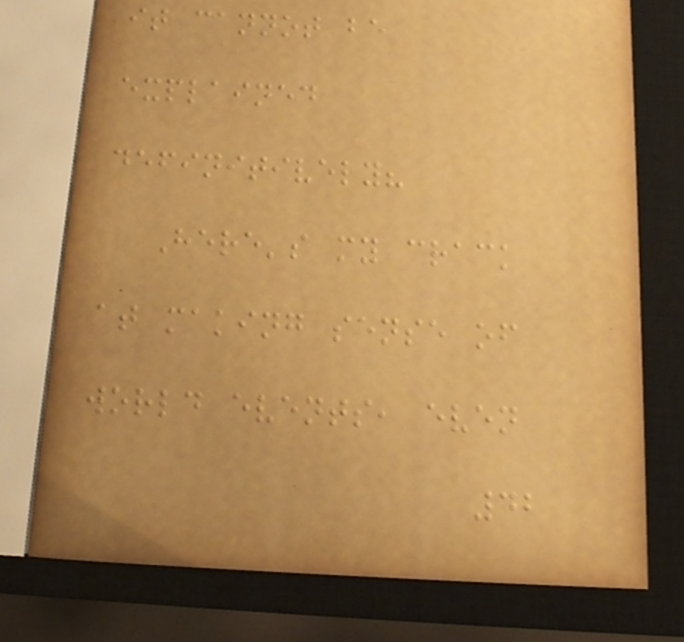it cannot be
explained
definitively?
Here's my crack
at making sense of
world events, even
42
